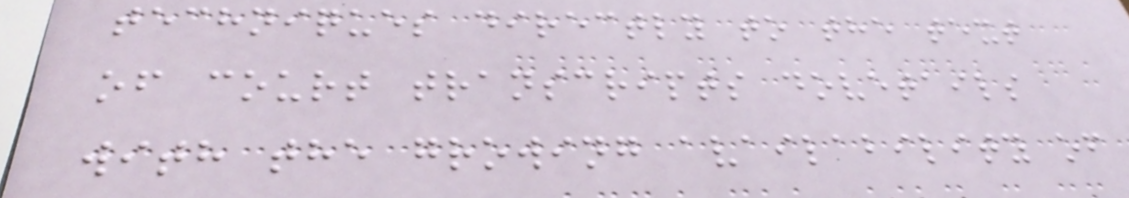techniques directly to the text
of court transcripts dovetails
with the growing availability of
